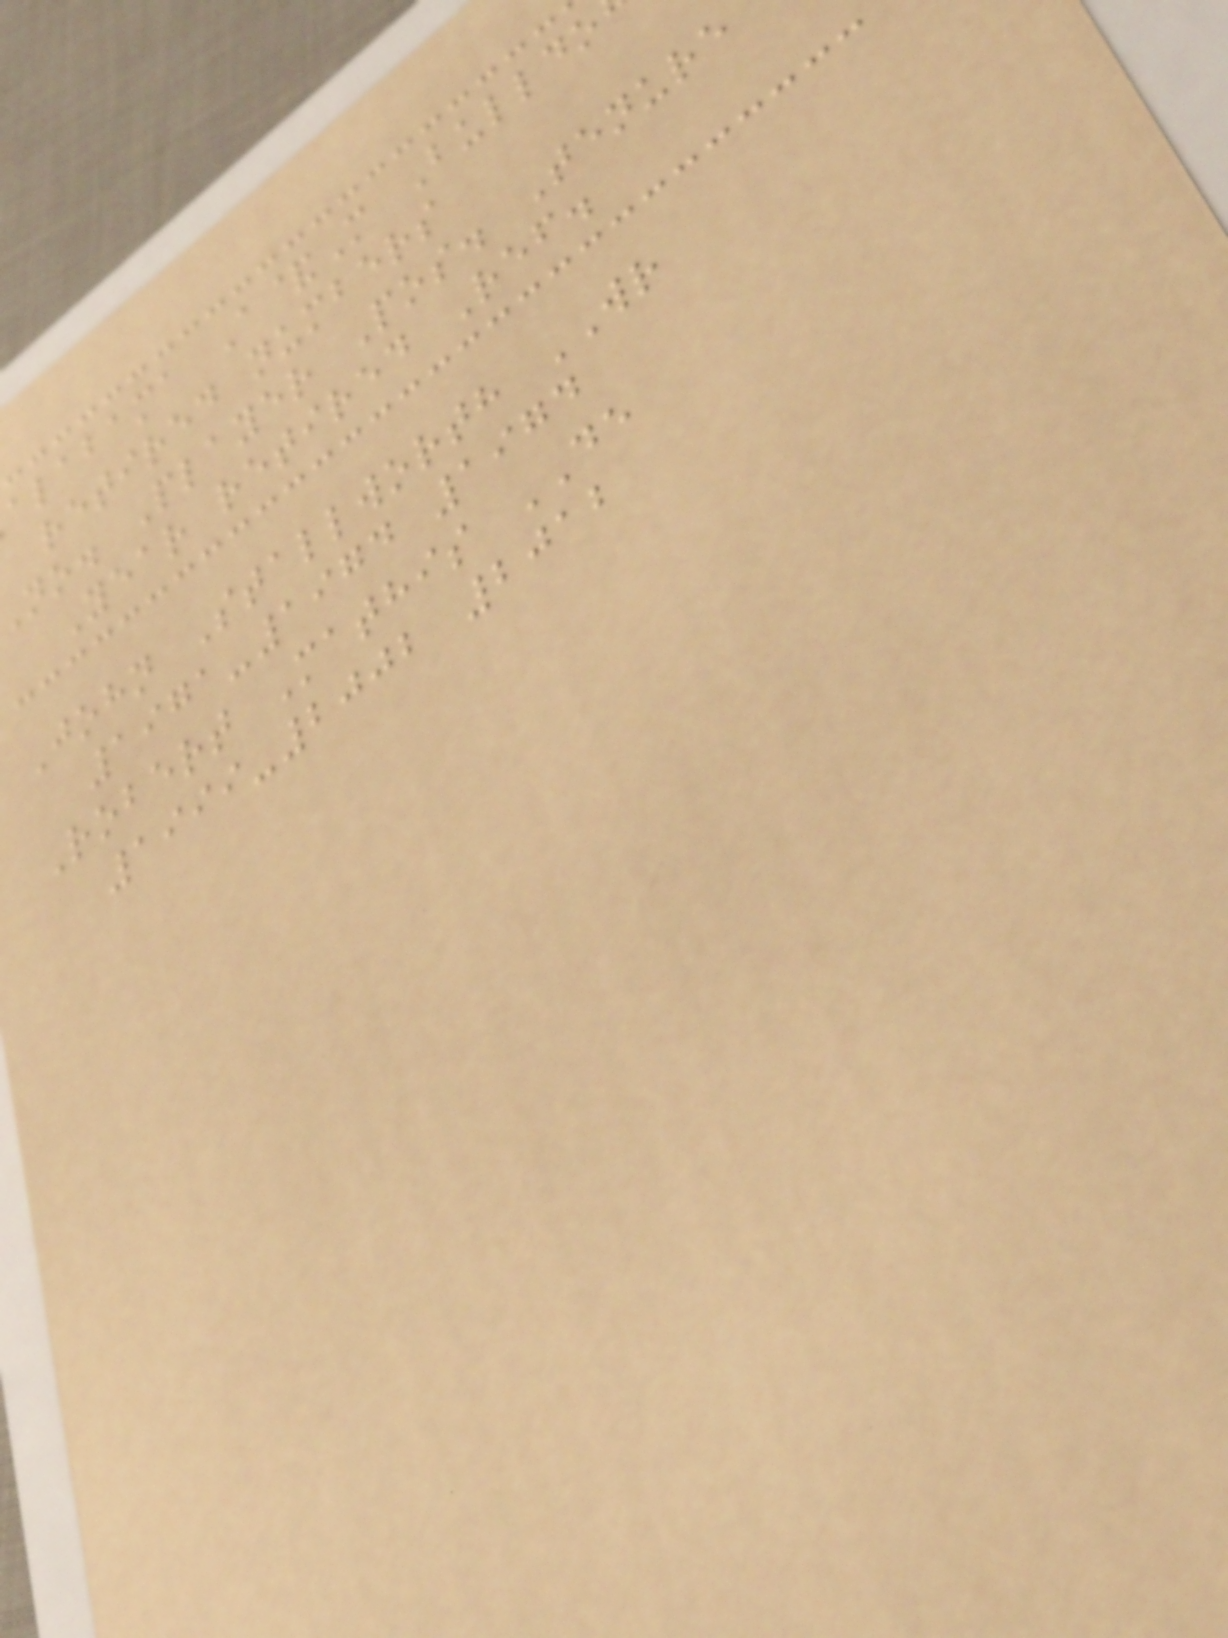alabama A&M Bulldo
retired numbers
no. Player Pos. Tenure
Year retired Ref.
John Stallworth WR
1971-1974 1974
Robert Mathis DE
1999-2002 2012
